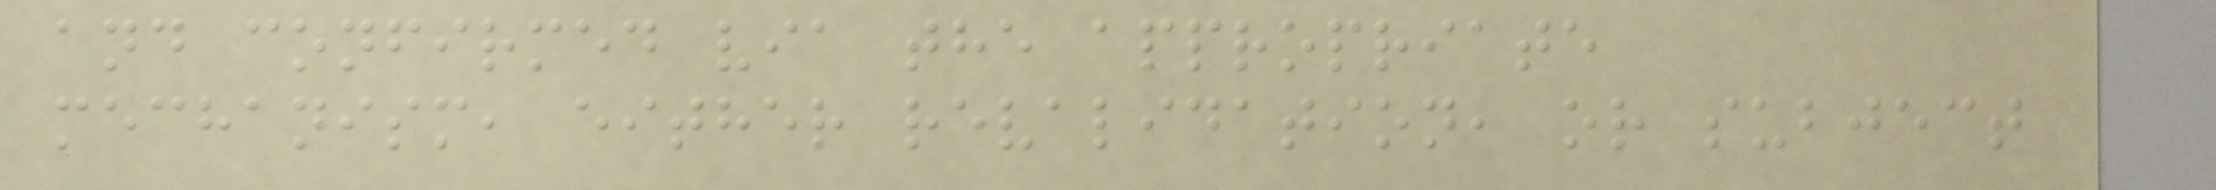and confirmed via the appropriate
mechanism, either revalidation, or subject
